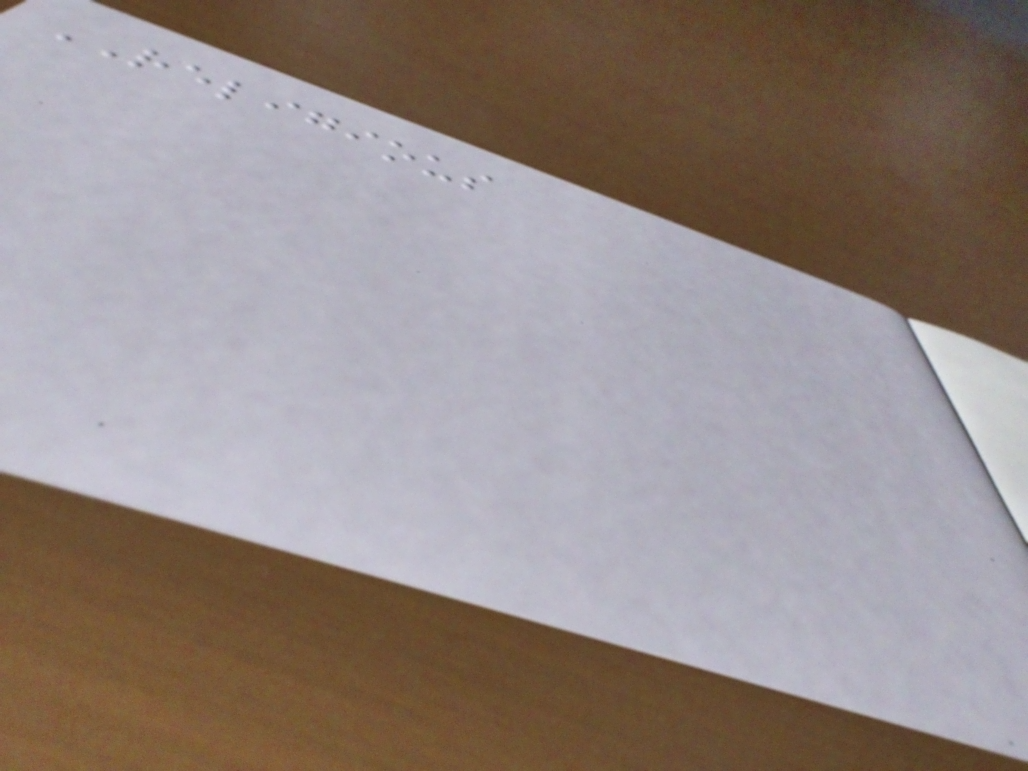RELIGIOUS
